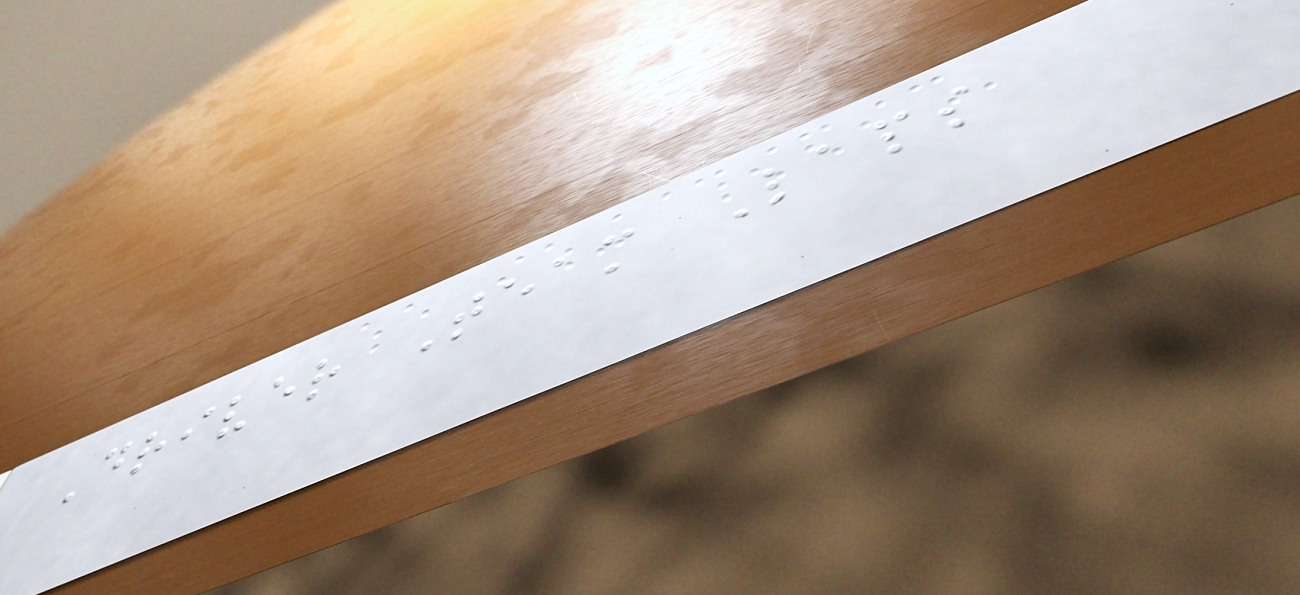Driver Team Laps
